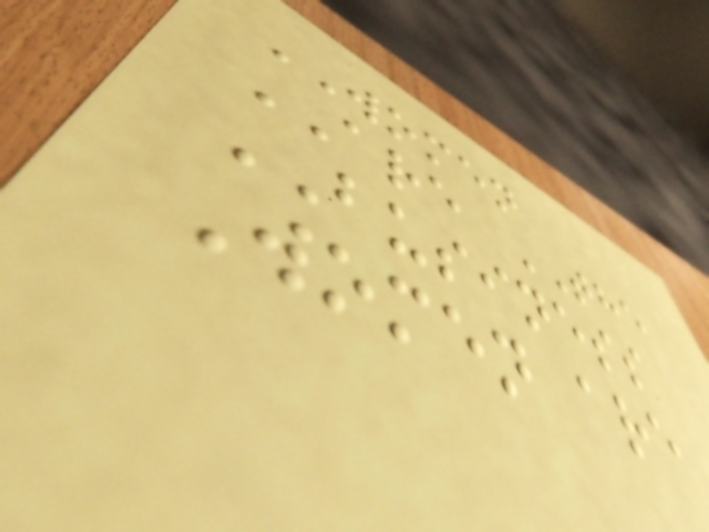WOMEN
ARE THE
BUSINESS
Women are
